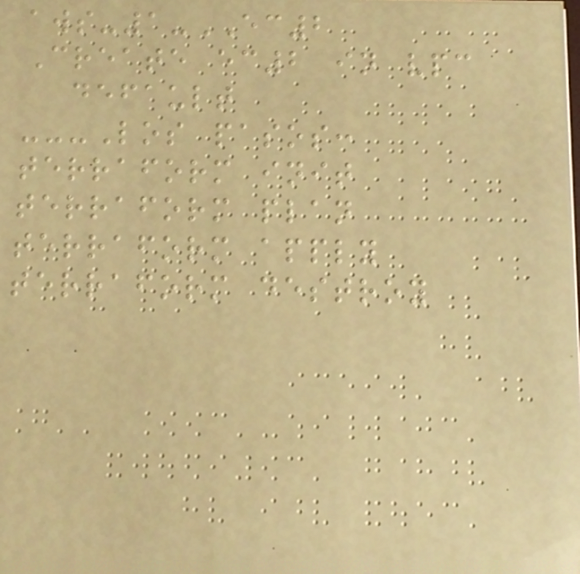aws-1-EC2
Create ec2 in vpc
default
---Los pasos:
terraform init
terraform plan
terraform apply
terraform destroy
